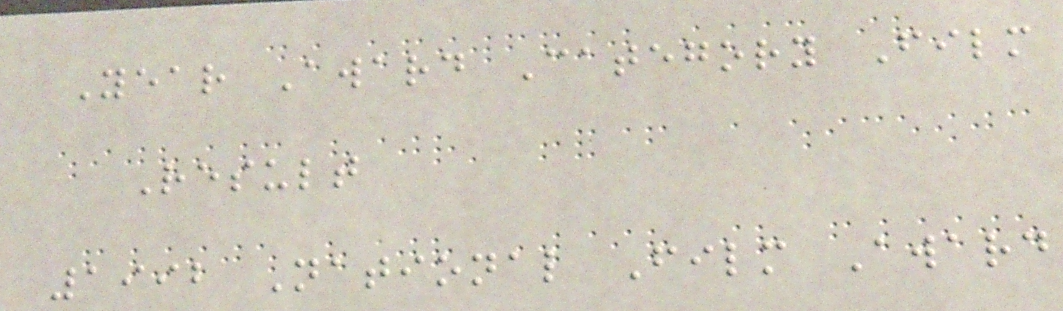Year Award Category Film
Result
1992 National Film Award
